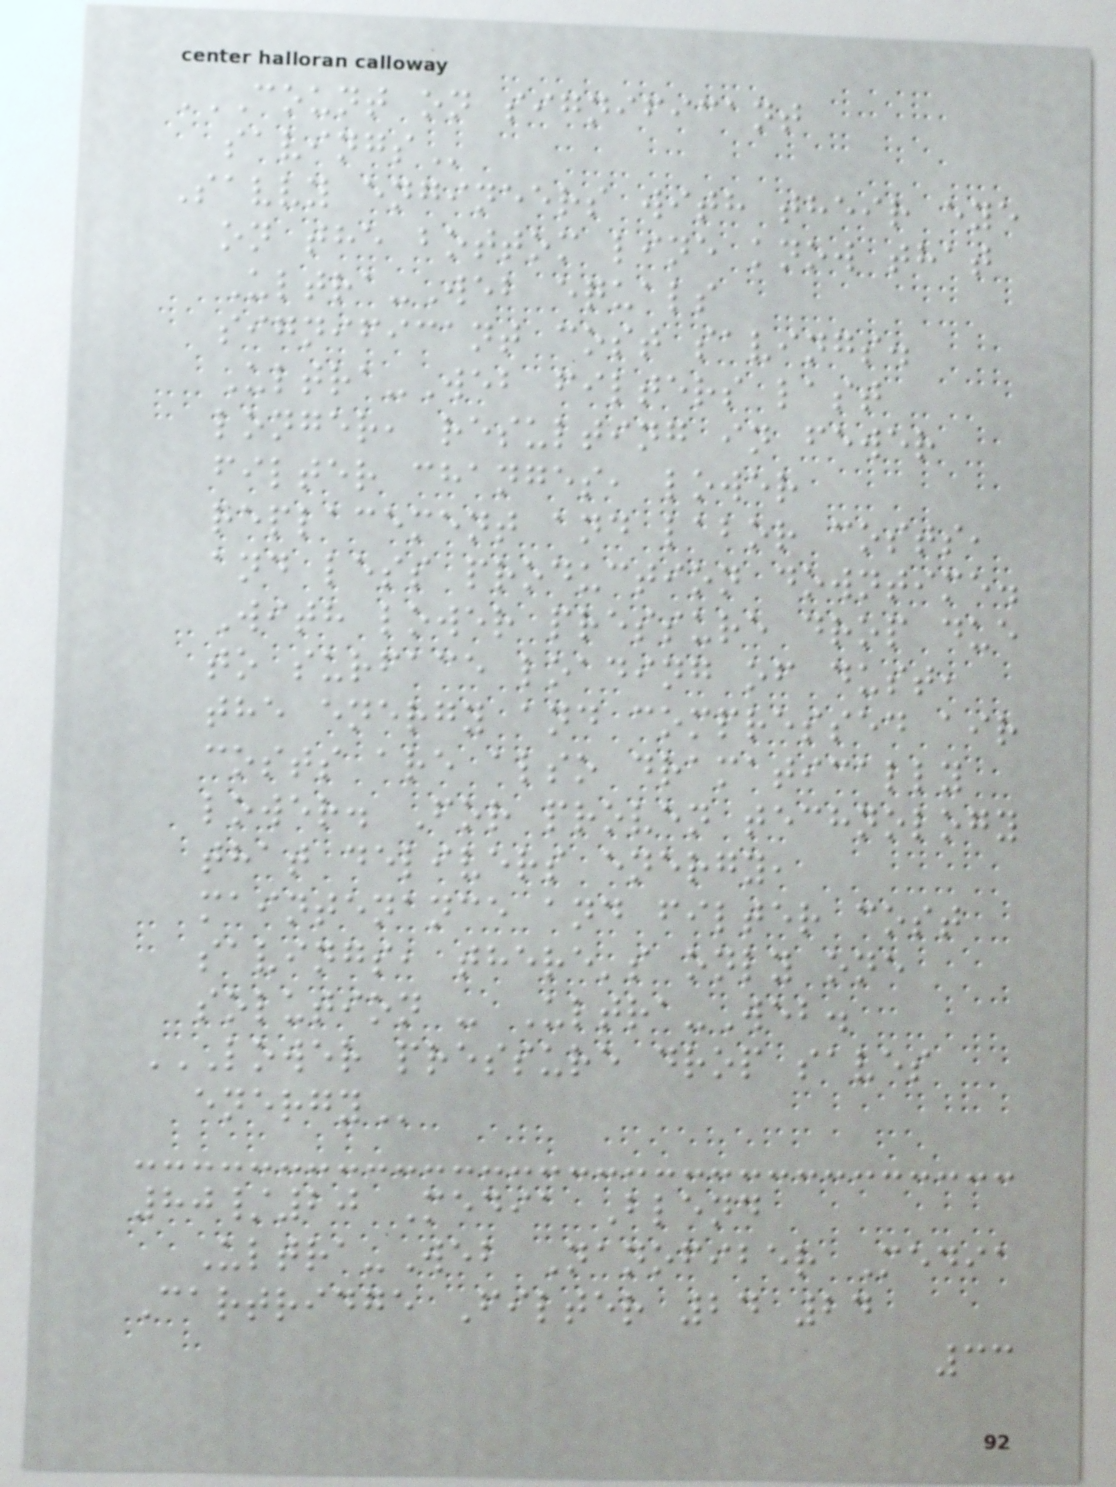COUNT ON SIGNIFICANT
SAVINGS
Savvy engineers with their eye
on the bottom line know that
Ultra-Web equals
significant cost savings.
Ultra-Web filters last
longer, resulting in fewer
filter changes, lower
replacement and labor costs,
and less production downtime.
With lower pressure drop due
to surface loading of dust,
the energy and compressed air
costs are also dramatically
lower. For proven technology
that delivers energy,
maintenance and filter cost
savings, there's only one
solution - Ultra-Web.
LOWER PRESSURE DROP SAVES
ENERGY
80/20 Media Blend
Ultra-Web Nanofiber Media
Cartridge Filter 24 24
33
